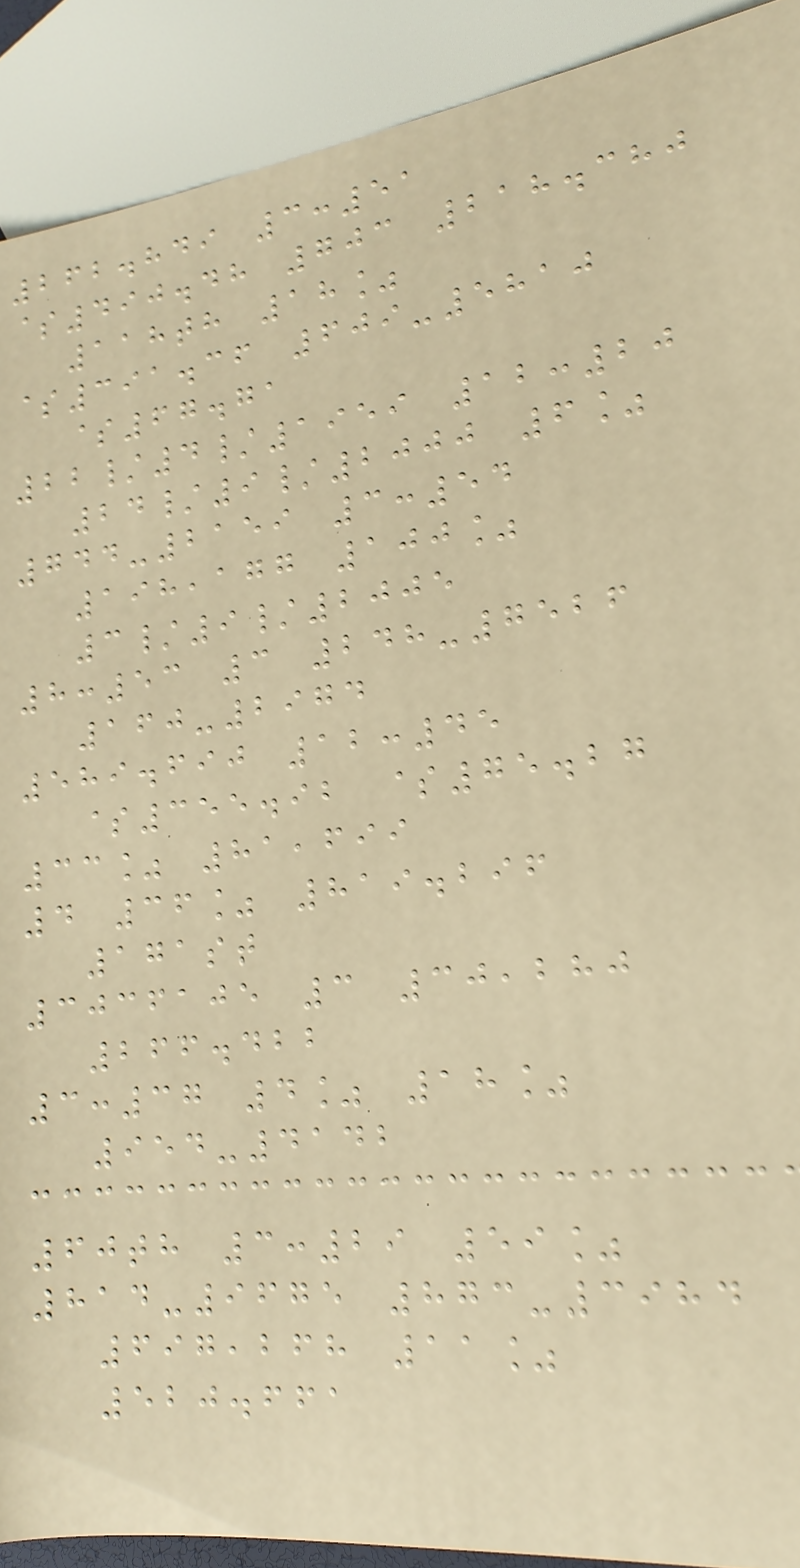262.849 3:51
$490.48 703 218.380
118th 18%
$391.36 609-5810
$67.71
22/4/1959 12:20
24/9/2000 6%
744-2159 3:54
198,177 100%
3/9/2005
8:53 3 248-7526
160-2974
589.690 12:45
$355.92 $75.27
33% 81,699
4 36% 819.296
171st
3036105 3 30,280
266.422
3:37 4% 18%
954-4142
60th 3:29 59%
814-9675 873-3984
697,268 11%
520.661
